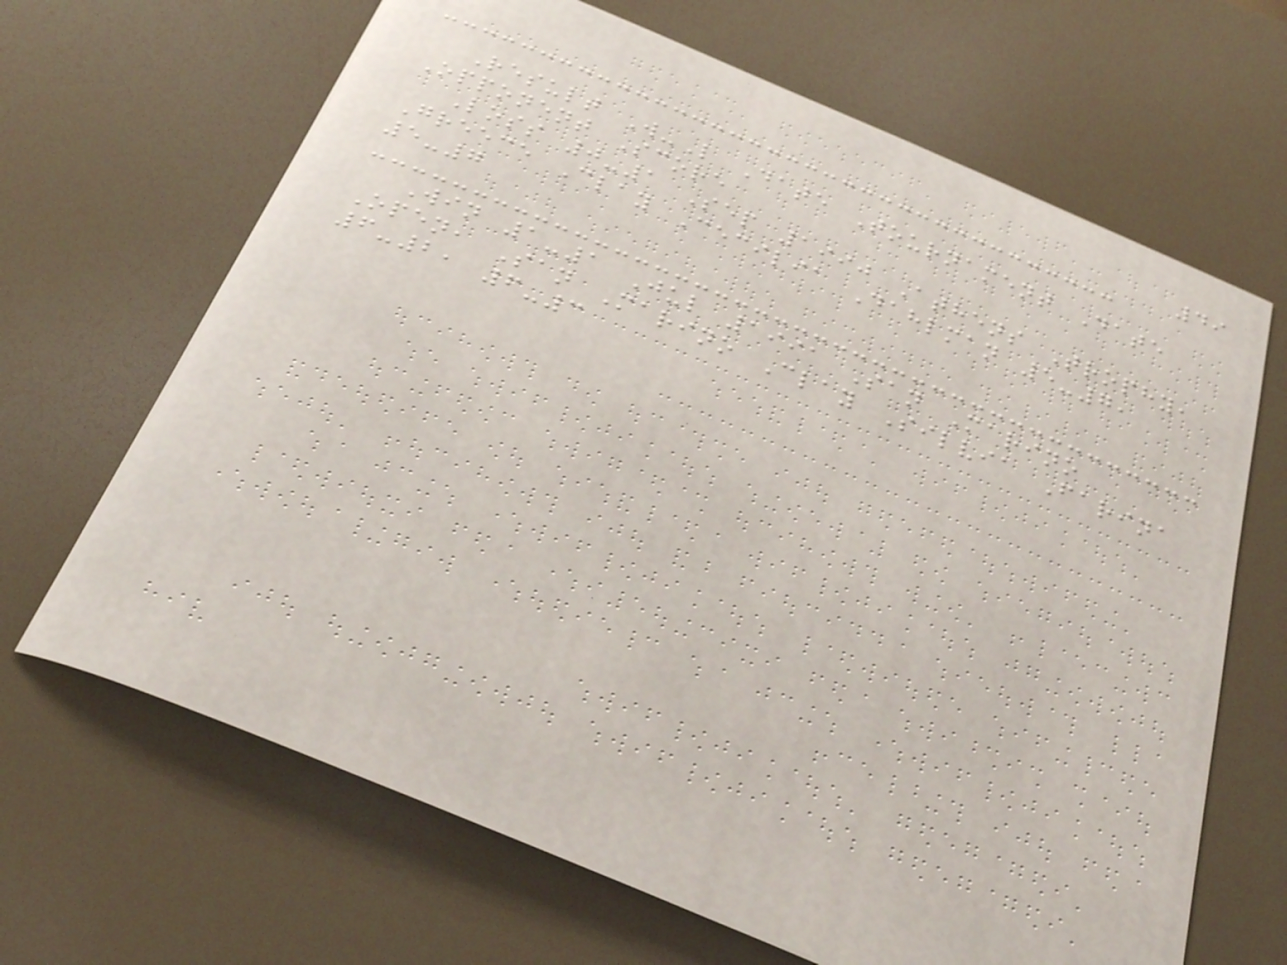49
Result W-L Date Tournament Date
Opponent Score
Loss 0-1 Sep 1990 Athens Trophy,
Greece Clay Cecilia Dahlman 5-7,
5-7
Win 1-1 Jul 1991 San Marino
Open, San Marino Clay Silvia Farina
6-2, 6-3
